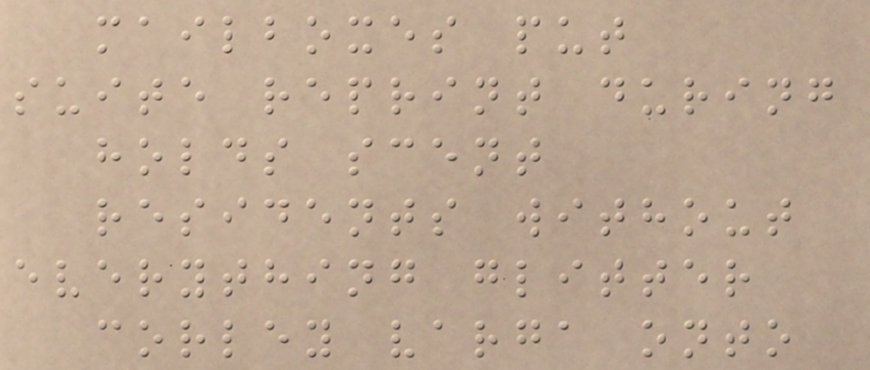mailboxes put
suite reprint during
holds scent
residents without
everything glitter
corley varga onto
